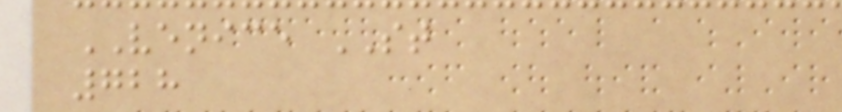VENICE ST
728
